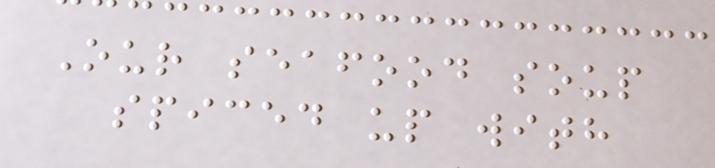Our seafood soup
spiced up with
